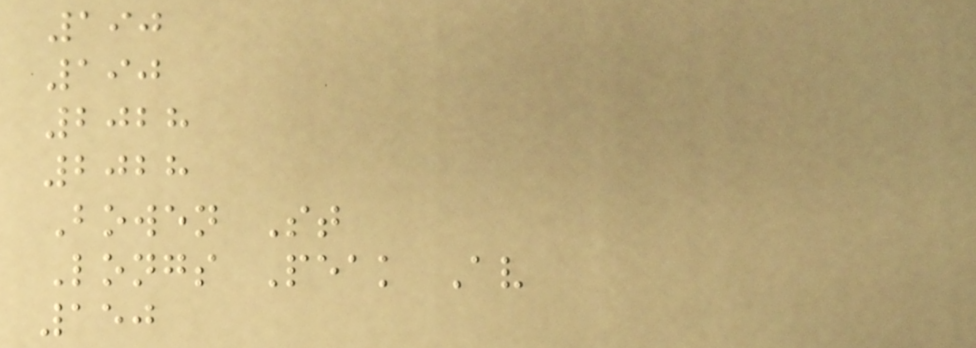190
190
2028
2028
Bowen St
Longs Peak Av
150
